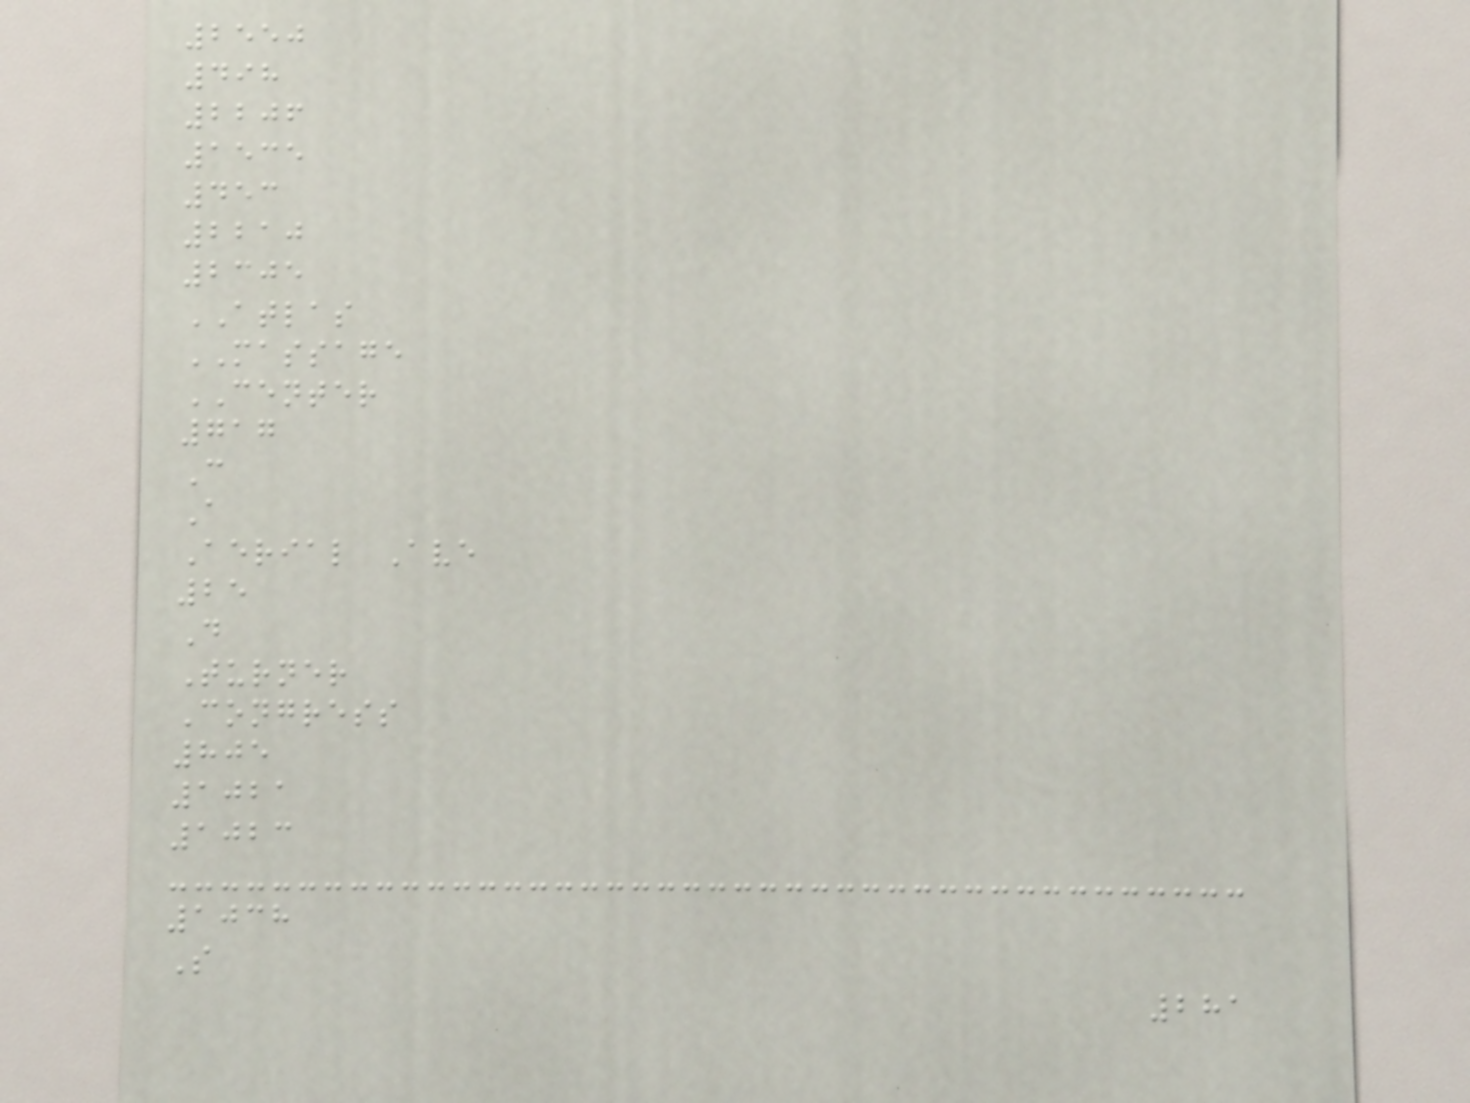2550
498
2206
1535
453
2210
2305
ATLAS
MASSAGE
CENTER
717
C
A
Aerial Ave
25
D
Turner
Congress
805
1021
1023
1038
S
281
